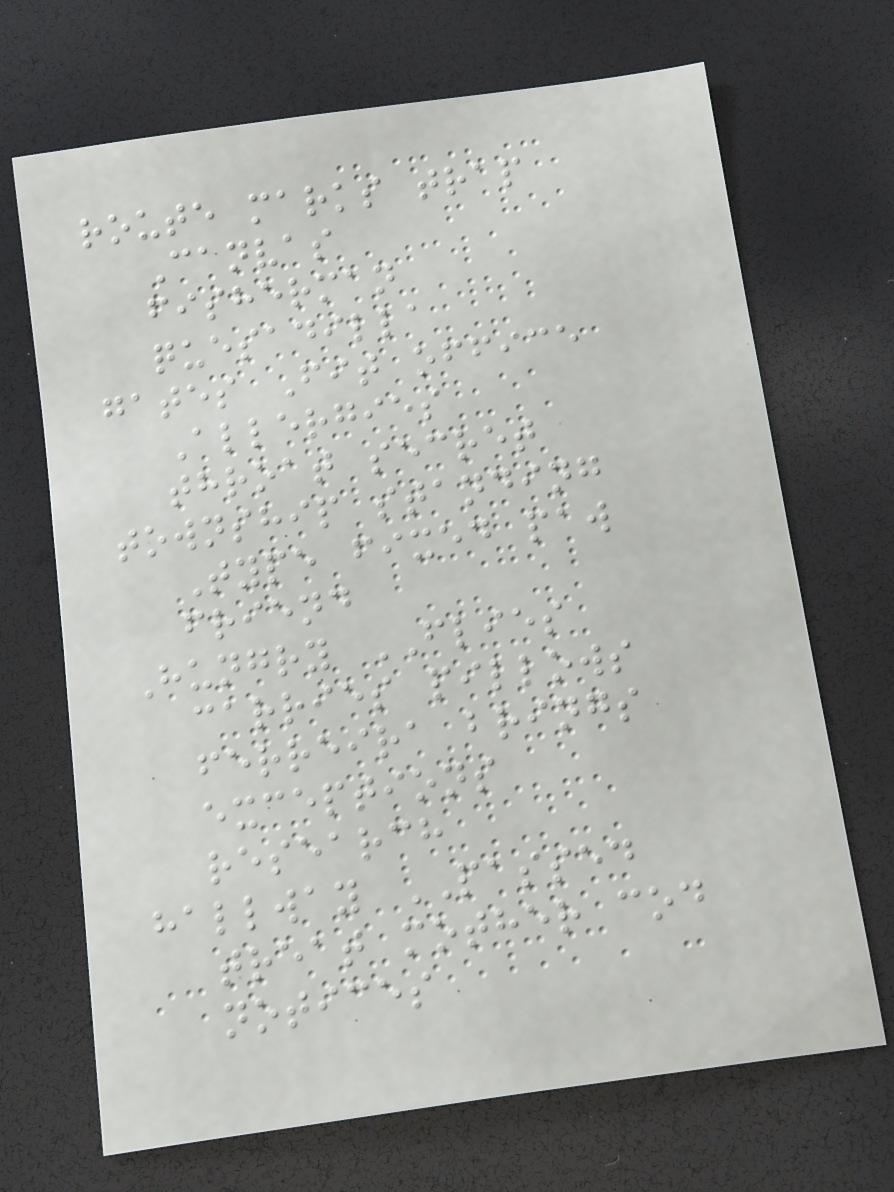route marks trap
Canvas
fisherman
quesadilla
gates Fit office
Allergies
throat secret
township standing
Type fixed paw
friend
Hungry FLIES
carries pillows
ferreira brings
exceptions
research
hallway PASSED
treat mother cod
notices
